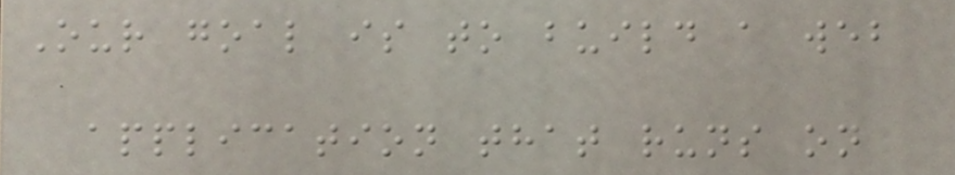Our goal is to build a web
application that runs on
